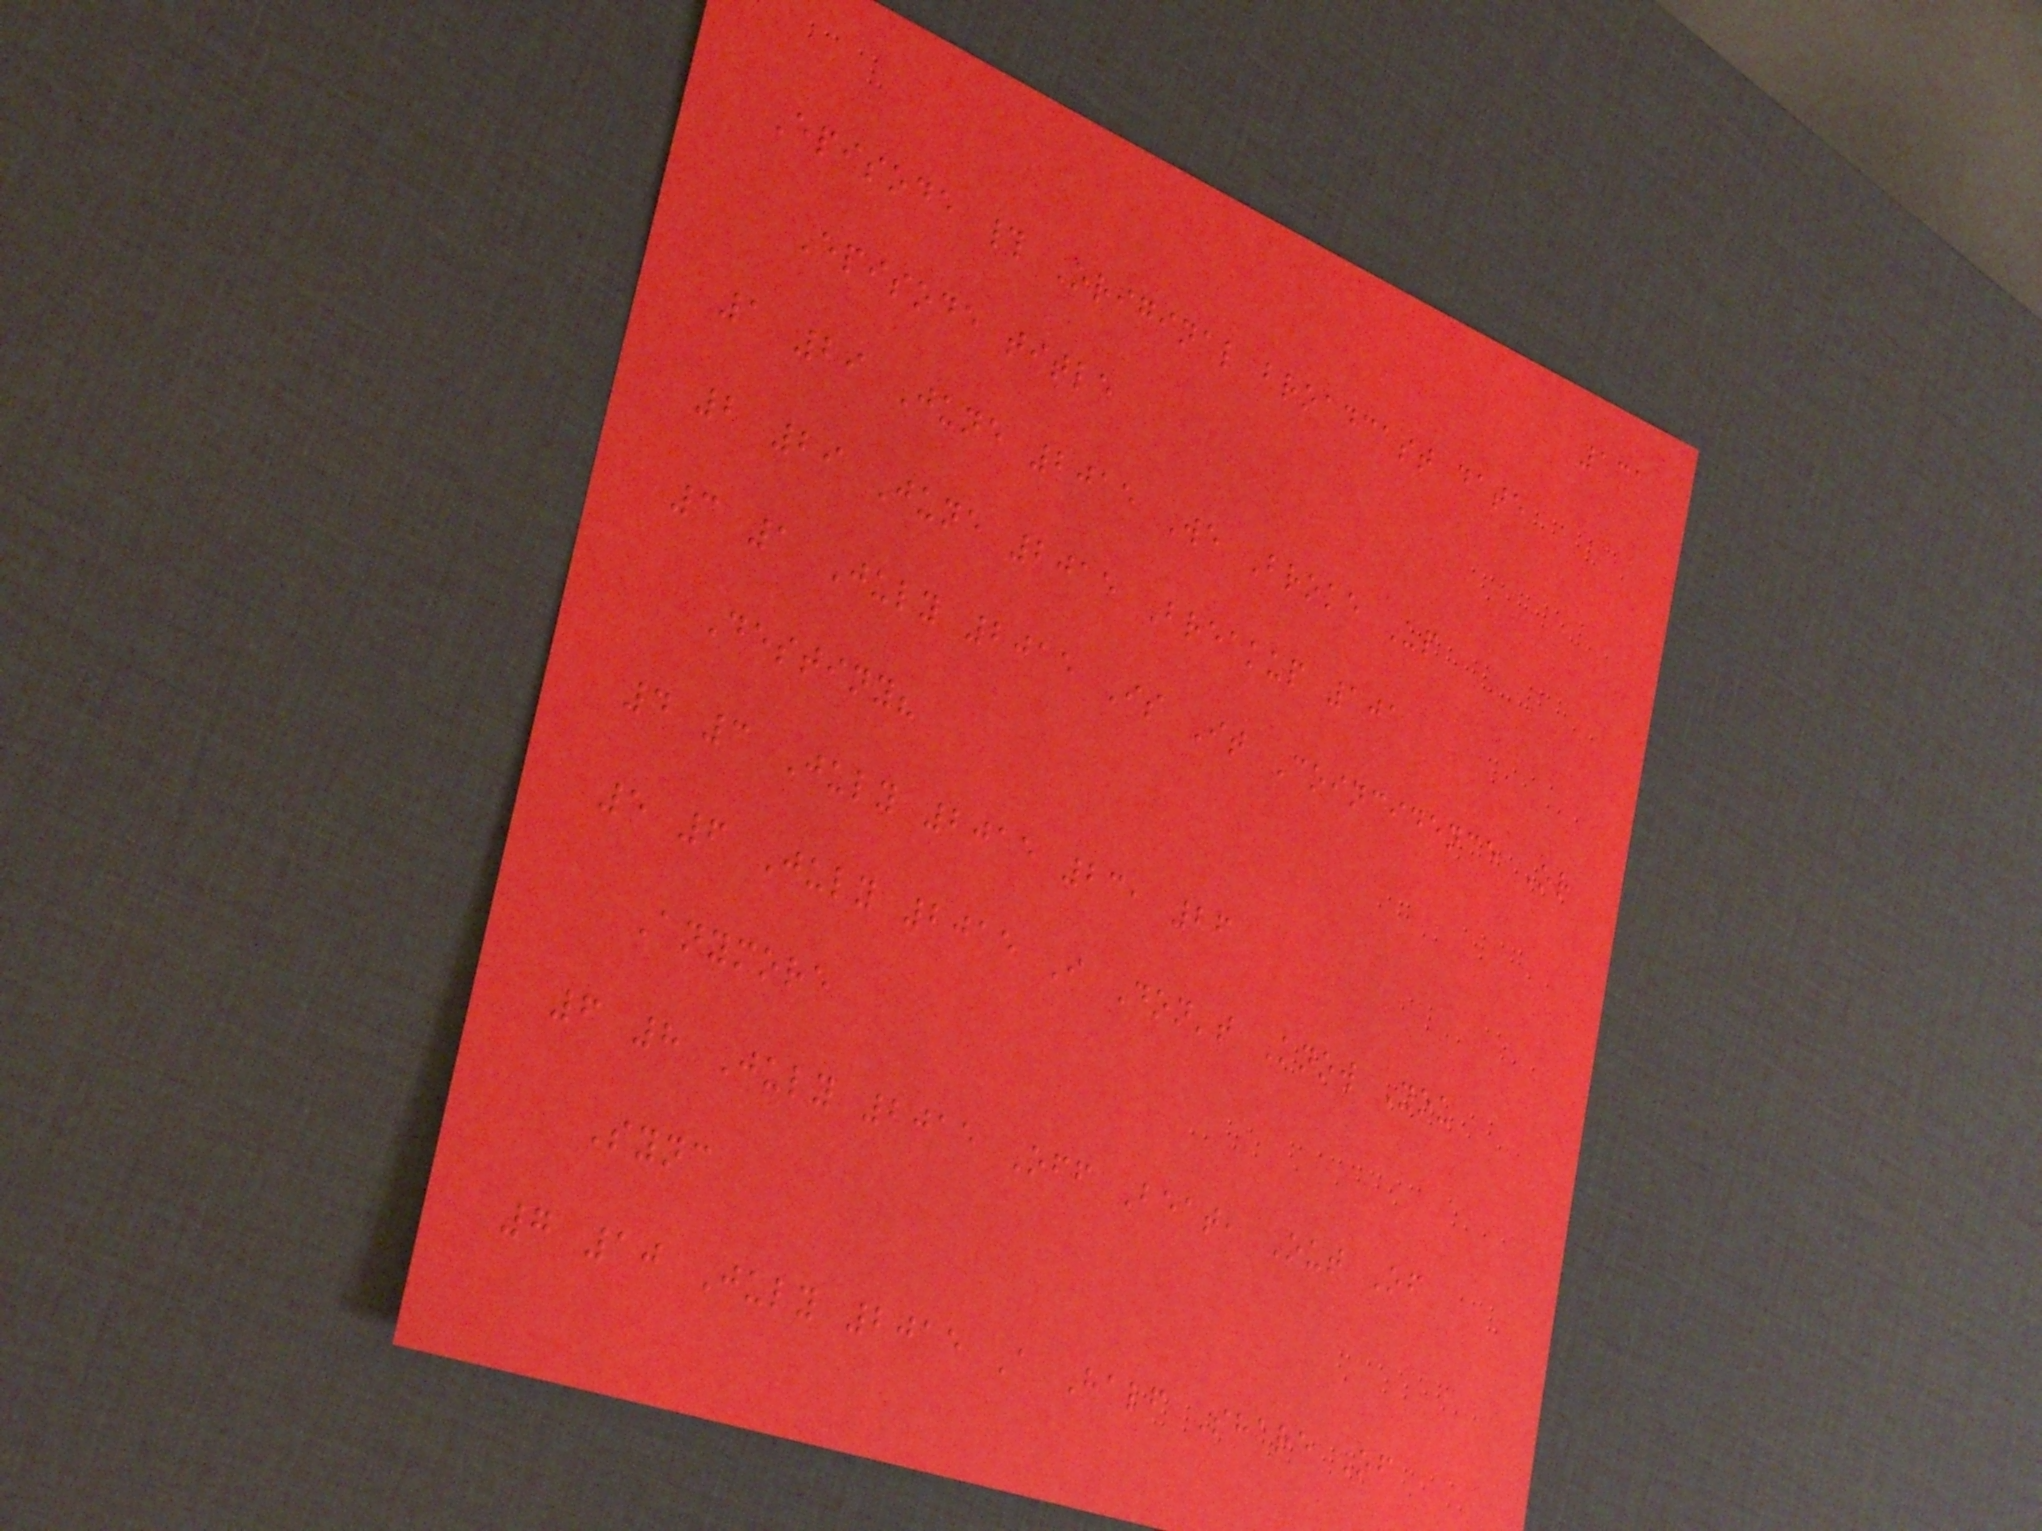131
Episode # Original broadcast date
Episode title
1 29 June 2015 We Broke Up
2 29 June 2015 Breakup 101
3 1 July 2015 Is It Coincidence Or
Destiny?
4 3 July 2015 23, 26
5 6 July 2015 I Don't Know You
Anymore
6 8 July 2015 Off Beat, Out Of
Sync
7 10 July 2015 A Half Share Of
